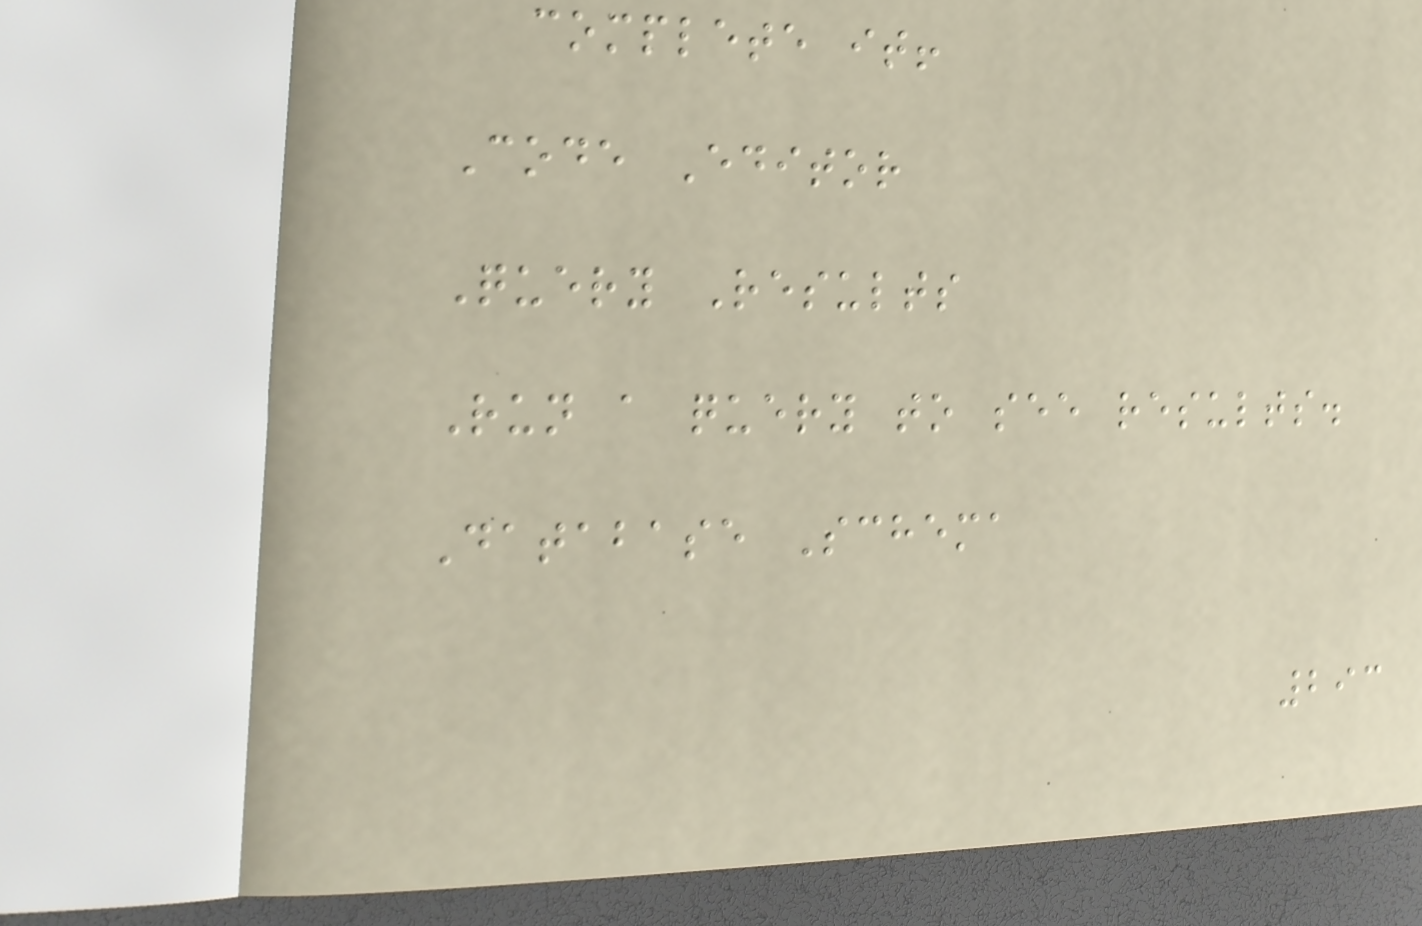complete it!
Code Editor
Query Results
Run a query to see results.
Database Schema
293
